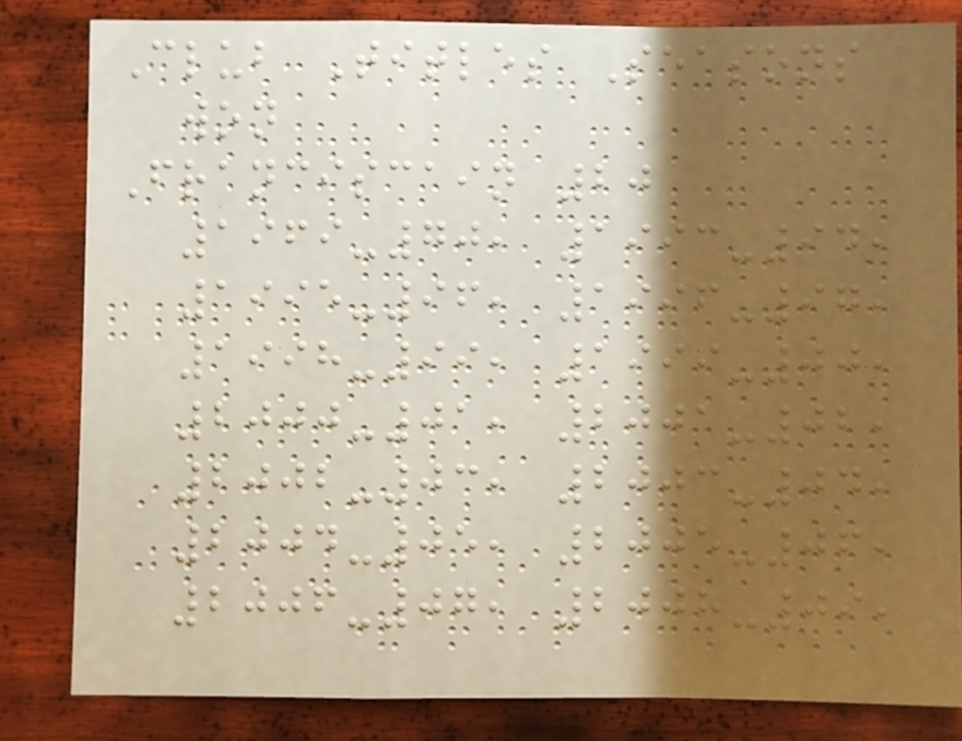Club Titles Seasons
won
Franciscain 20
1969-70, 1993-94,
1995-96, 1996-97,
1998-99, 1999-00,
2000-01, 2001-02,
2002-03, 2003-04,
2004-05, 2005-06,
2006-07, 2008-09,
